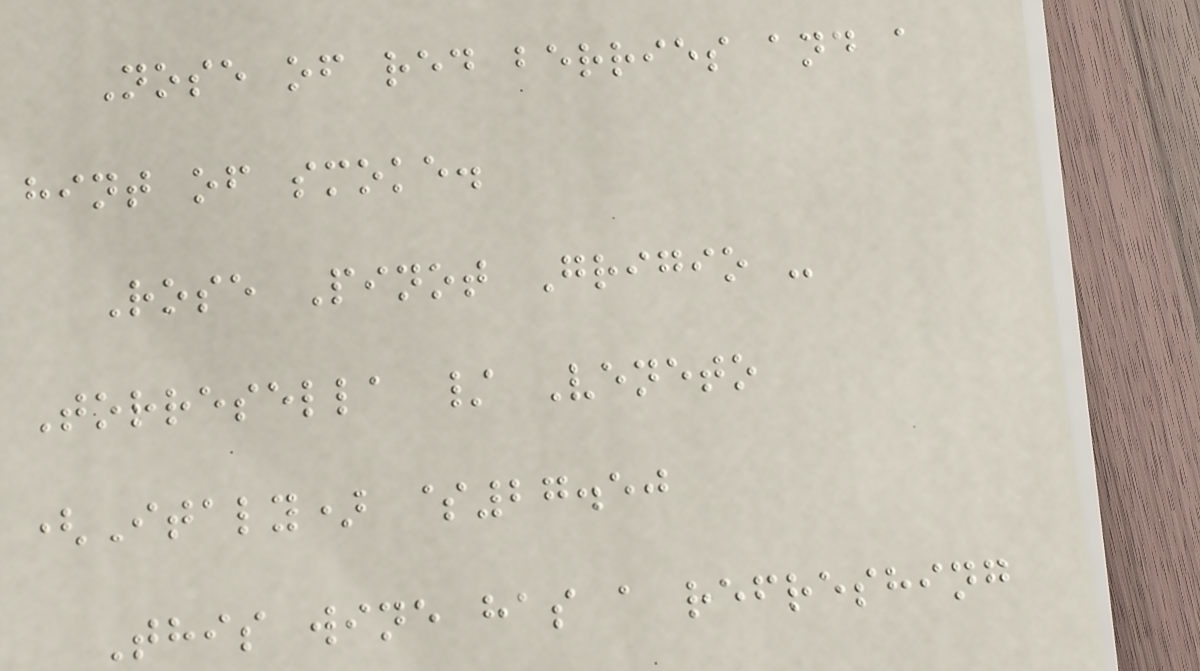Nose of red berries and a
hint of smoke.
Rose Pinot Grigio -
Torresella / Veneto
(Italy) $27.50
This wine has a refreshing
